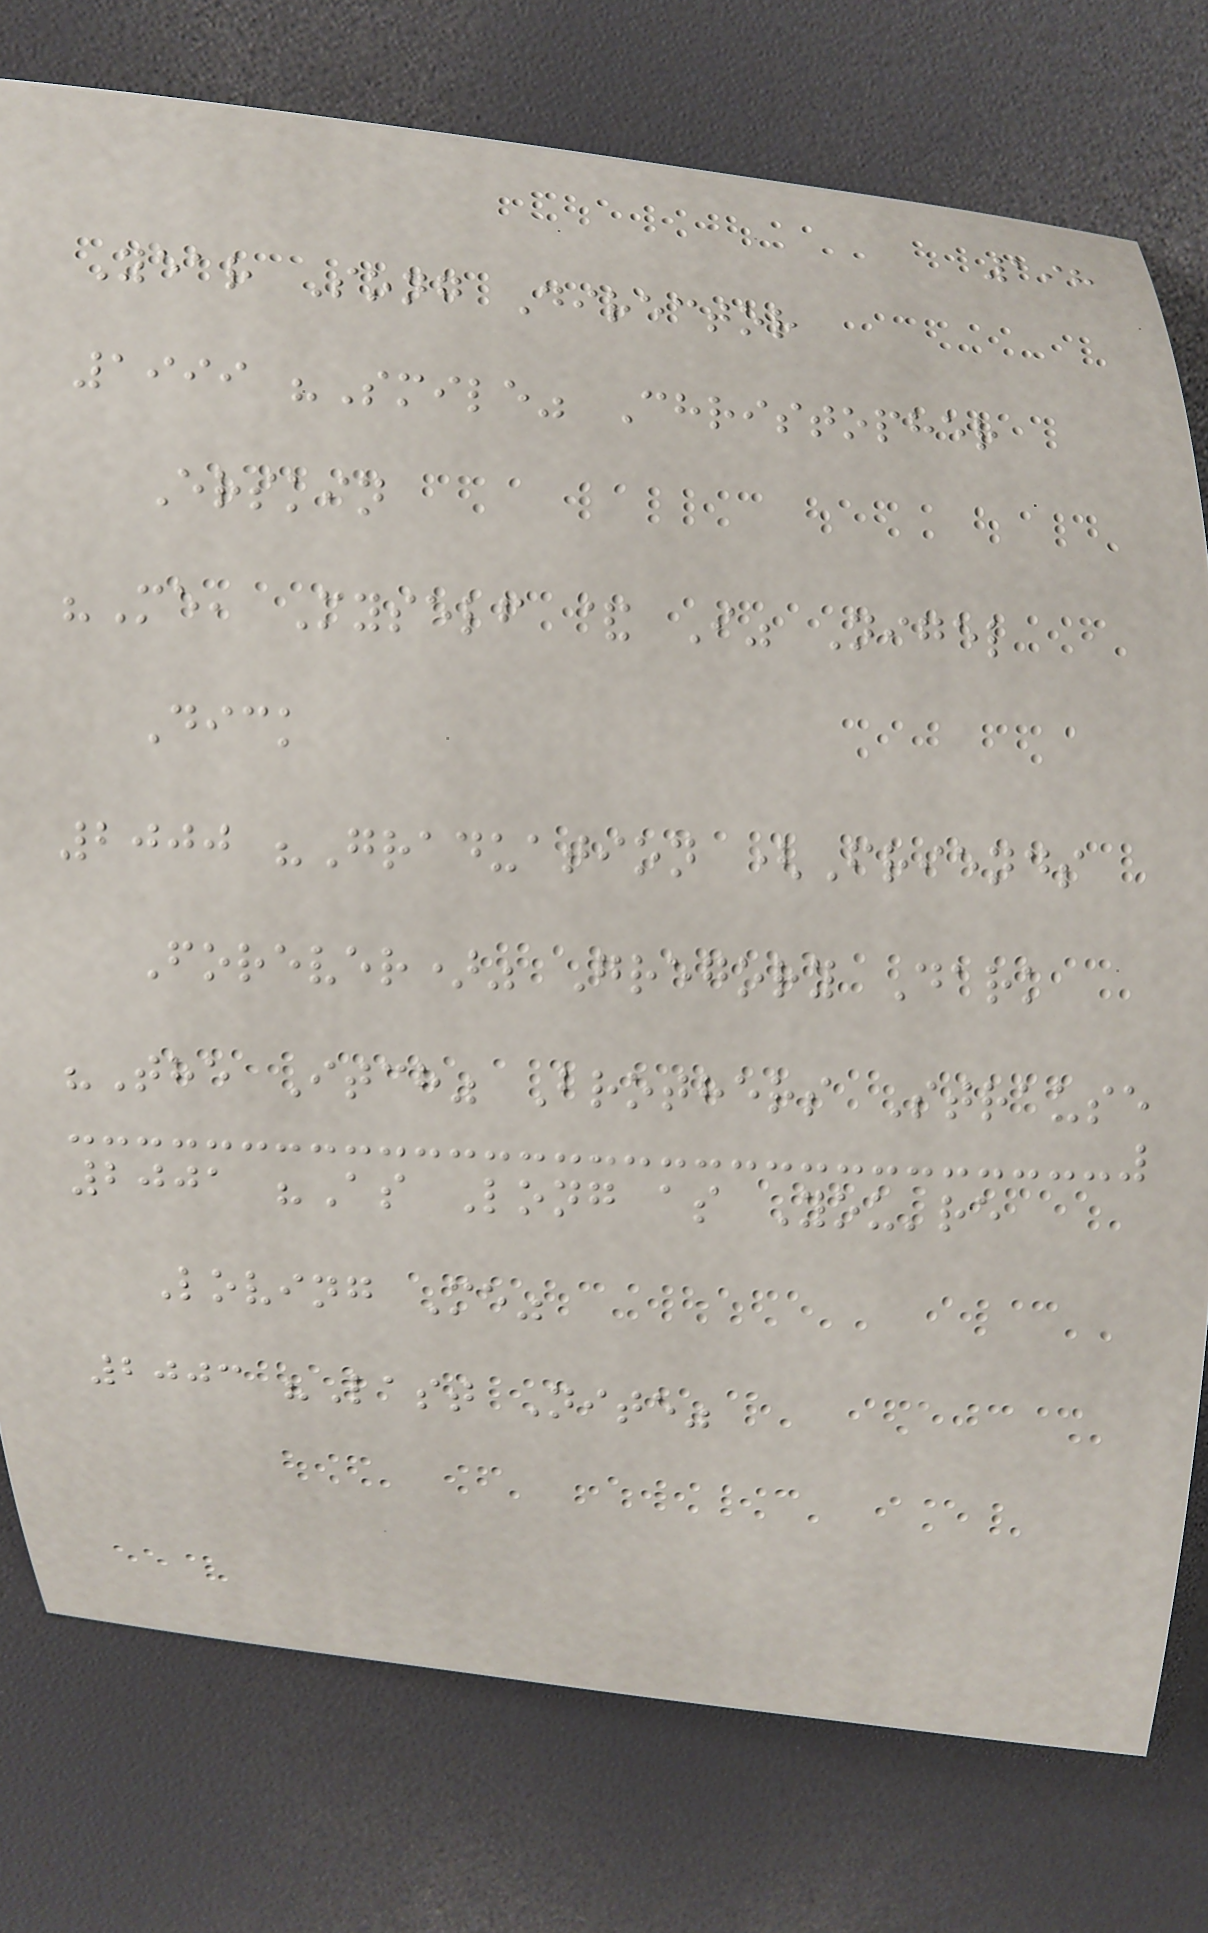198
Year Song Director
1999 "Smile" Christopher
Erskin
"Me, Myself & I" Nigel
Dick
2000 "Graduation (Friends
Forever)" Gregory Dark
"The Itch" Brothers Strause
2001 "As Long as You're
Loving Me"
2003 "Last Nite"
